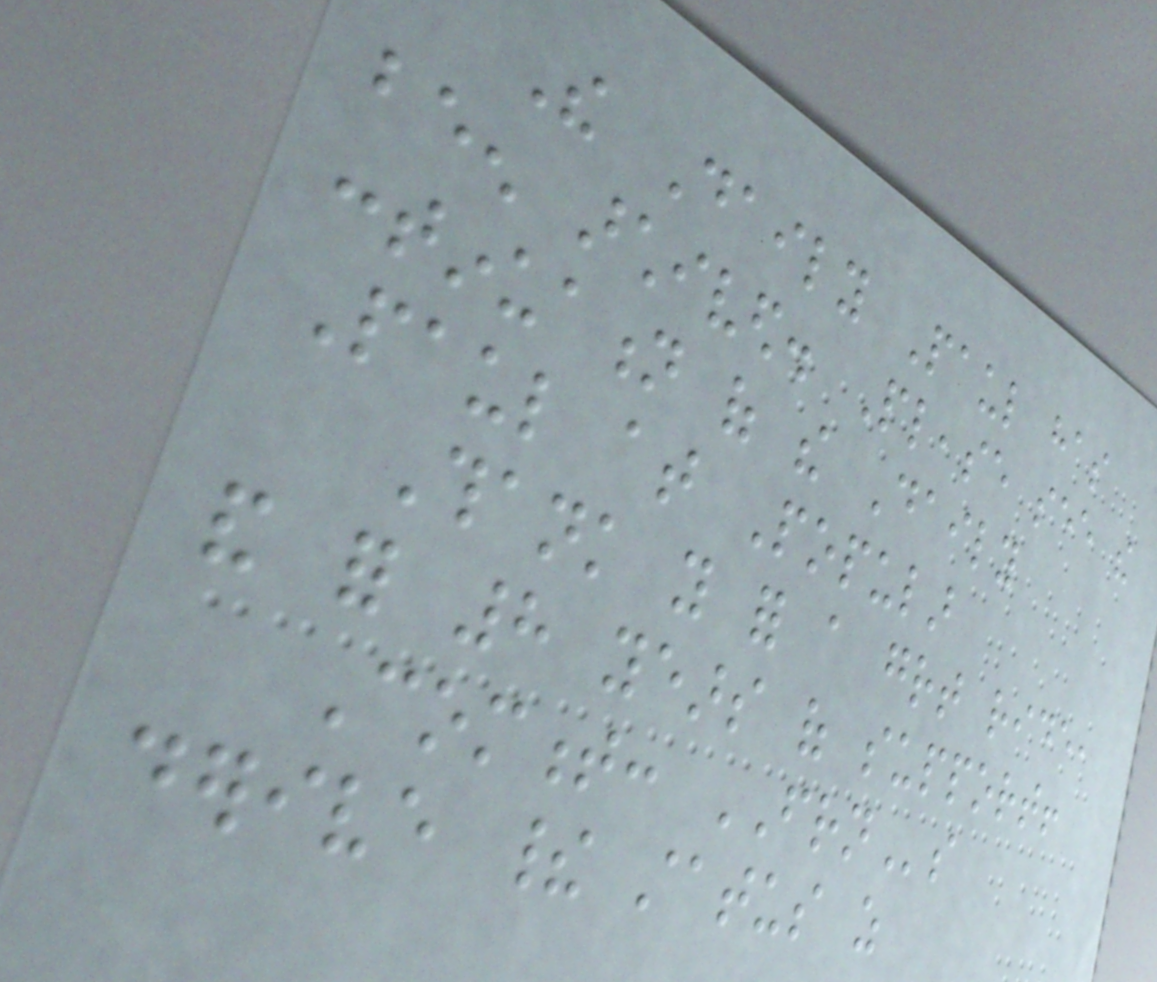The Daily Paul has
been archived. Please see the
continuation of the Daily
Paul at Popular
Thank you for a great ride,
and for 8 years of support!
Comment: FRNs
derive their status as
